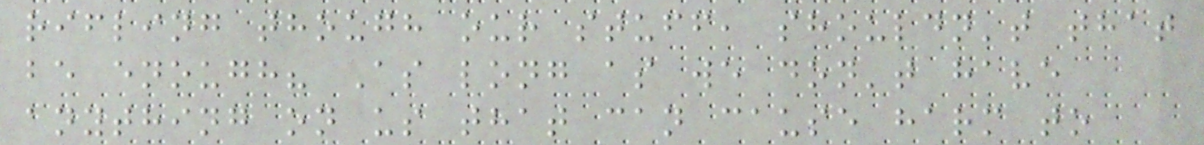rifling though our stuff, shouldn't that
be enough? As long as we don't have
anything on us that can cause harm to
